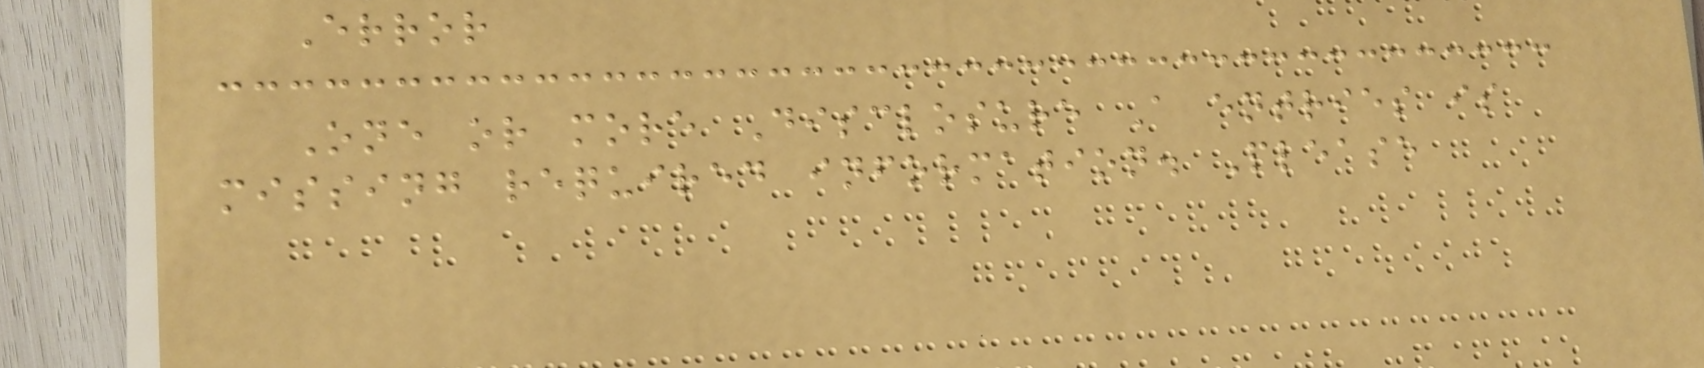Error
One or more Disclosure A entries is
missing required information. Please
